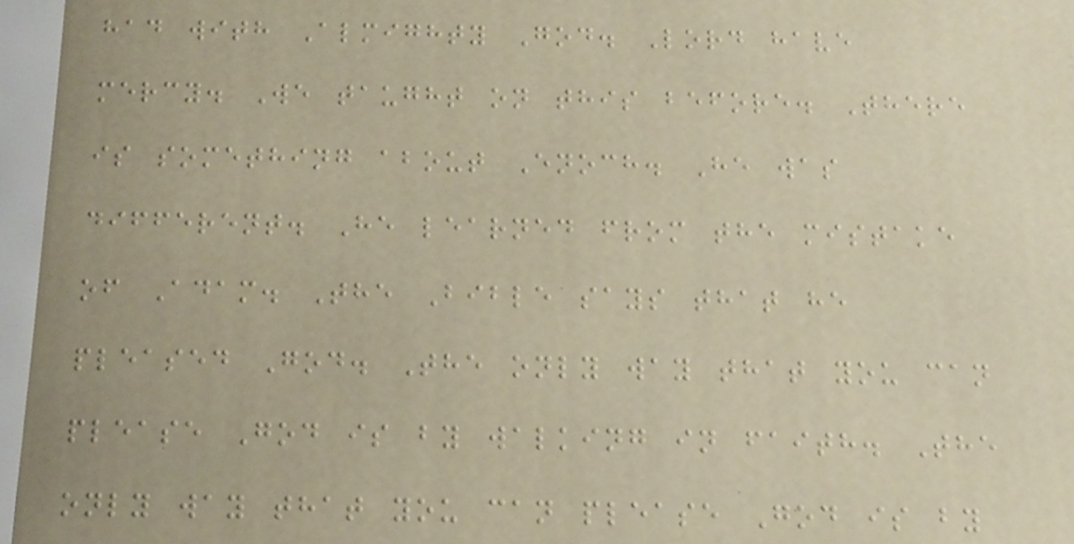had with Almighty God. Lord have
mercy. We taught on this before. There
is something about Enoch. He was
different. He learned from the mistake
of Adam. The Bible says that he
pleased God. The only way that you can
please God is by walking in faith. The
only way that you can please God is by
